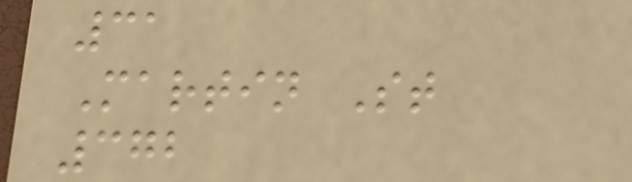31
Martin St
372
